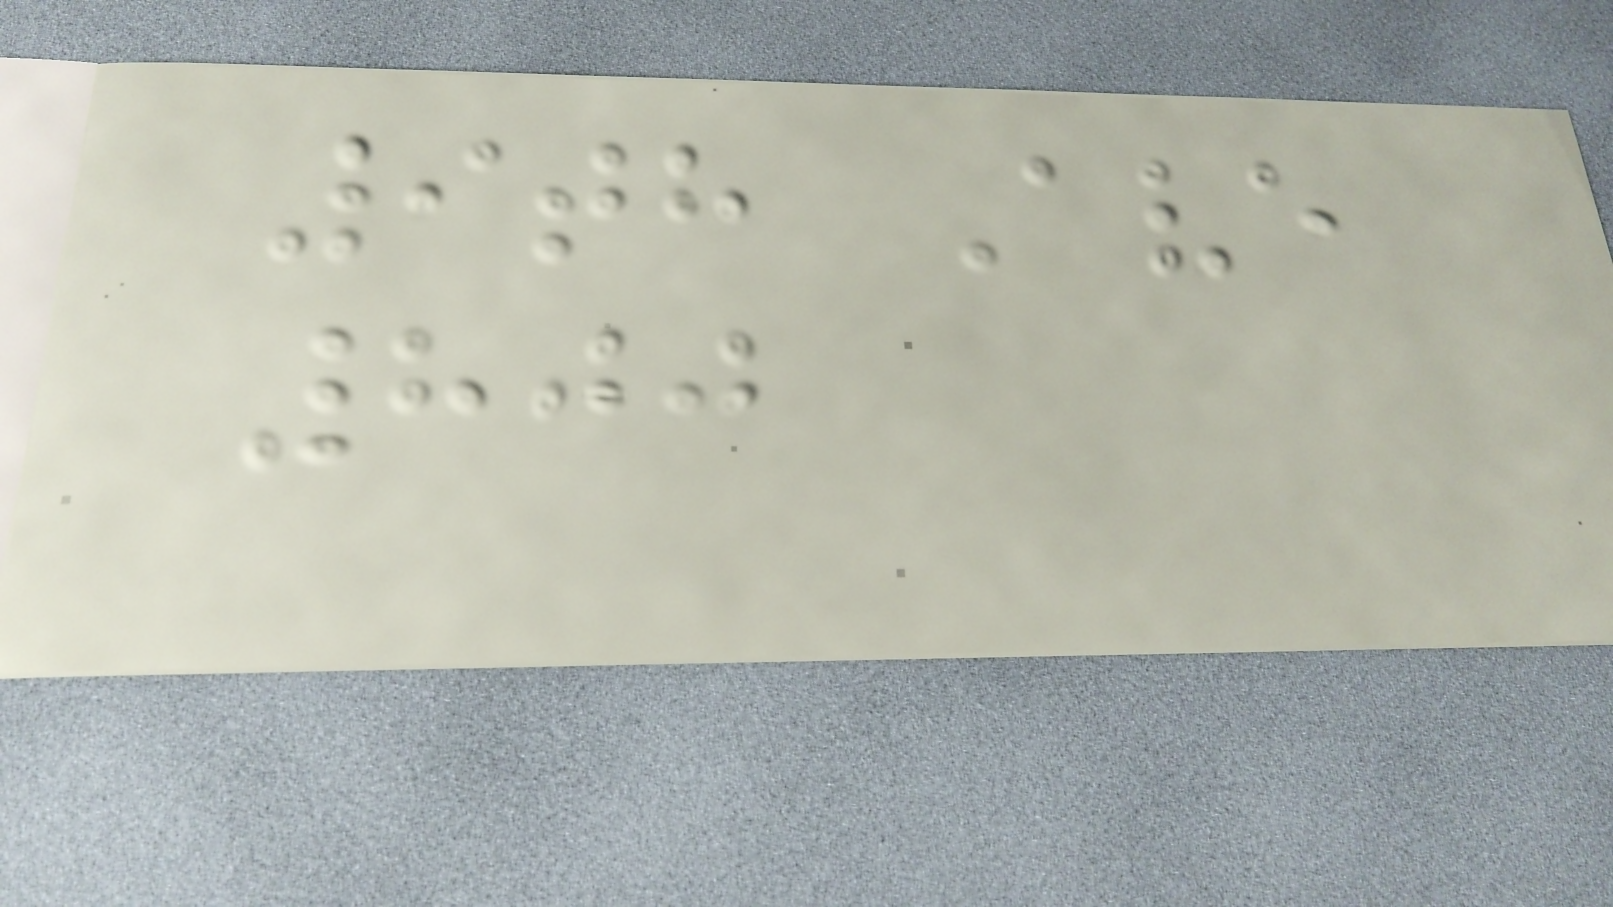9th Ave
800
